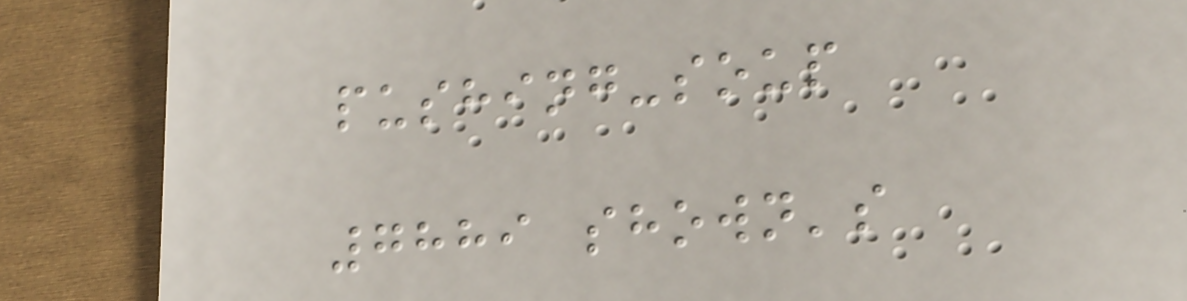pushing-soup
7889 shown's
